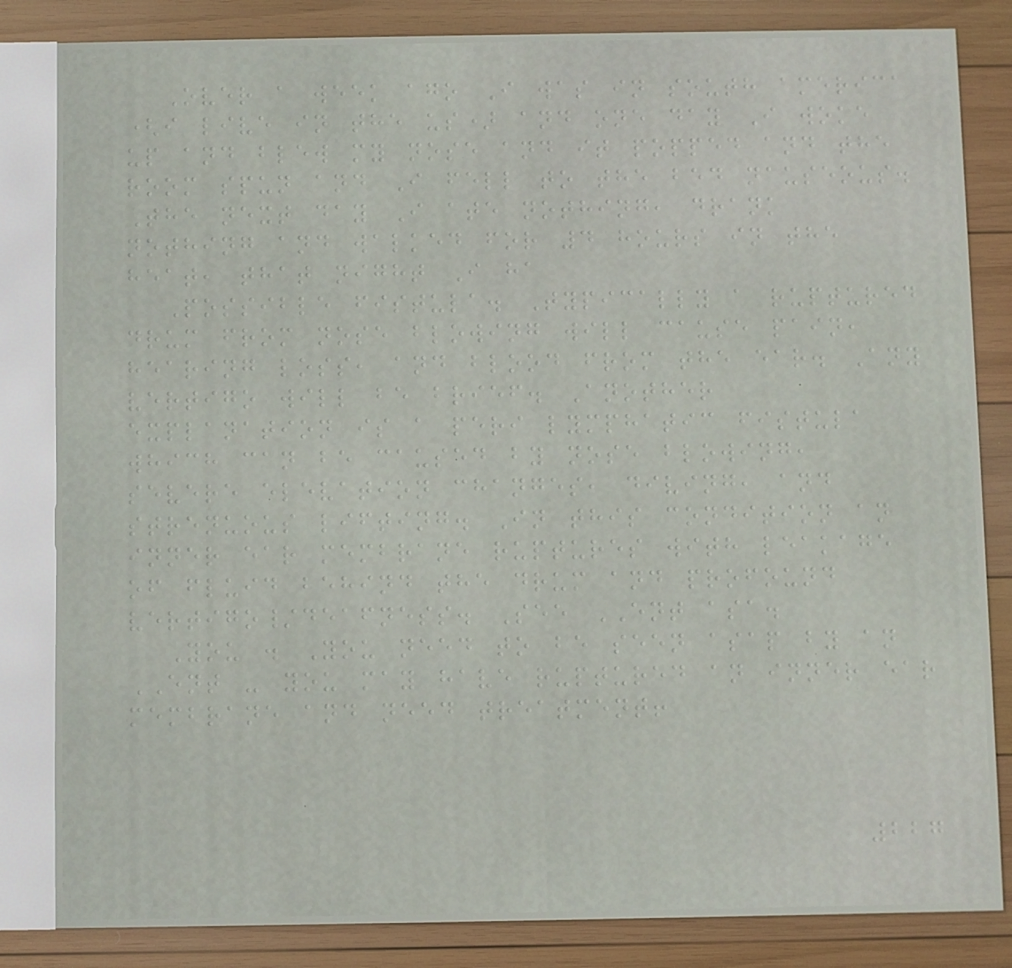Over a week ago I was in south america
(i live in the us) and one day I woke
up and blew my nose and it popped and the
room spun and I fell to the bed nauseous.
The next day I ate nothing, drank
nothing and walked for 4 hours in the
heat, that night I ha
Possible fistula. Typically a ruptured
drum from nose blowing will cause pain,
hearing loss, and blood from the ear. Any
vertigo will be brief. Another
explanation is a peri lymphatic fistula
which can be caused by nose blowing,
severe elevation changes, diving, and
strenuous lifting. In this condition an
inner ear membrane ruptures with leakage
of fluid behind the drum and profound
vertigo/deafness. See ENT asa.
You . You need to be seen asap by an
ENT - you may have ruptured an inner ear
membrane and need treatment!
227
